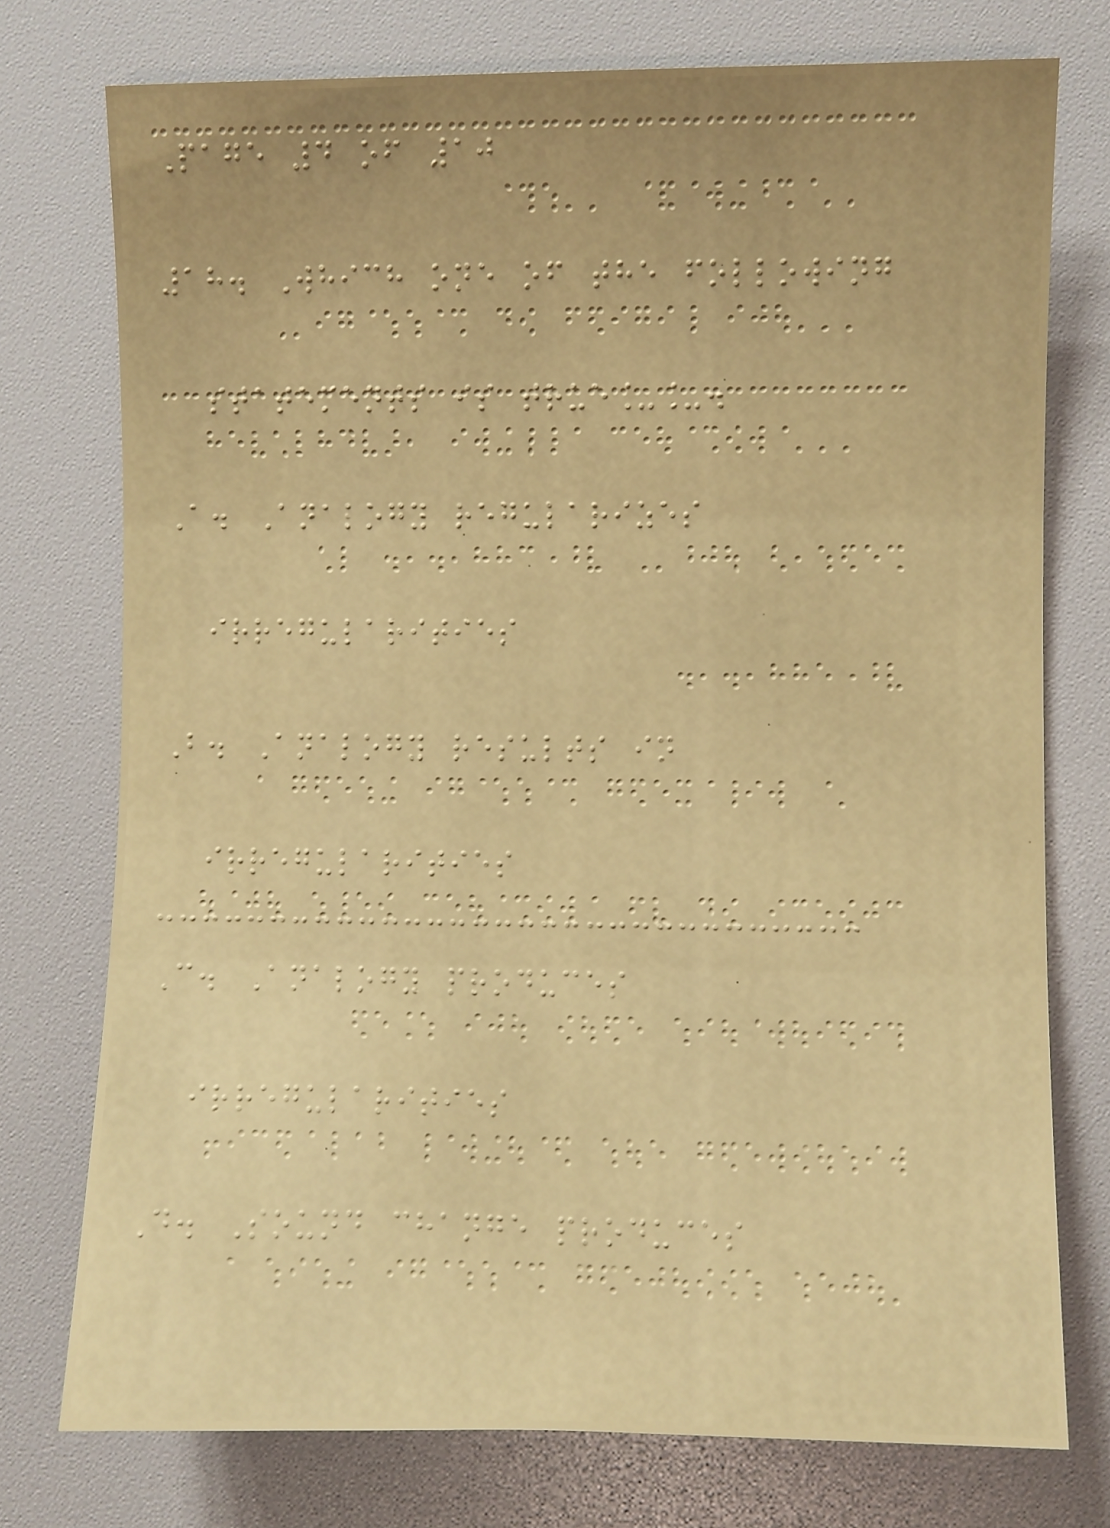Page 4 of 10
18. Which one of the following
statements is true__.
A. Analogy regularizes
irregularities
B. Analogy results in
irregularities
C. Analogy produces
irregularities
D. Sound change produces
